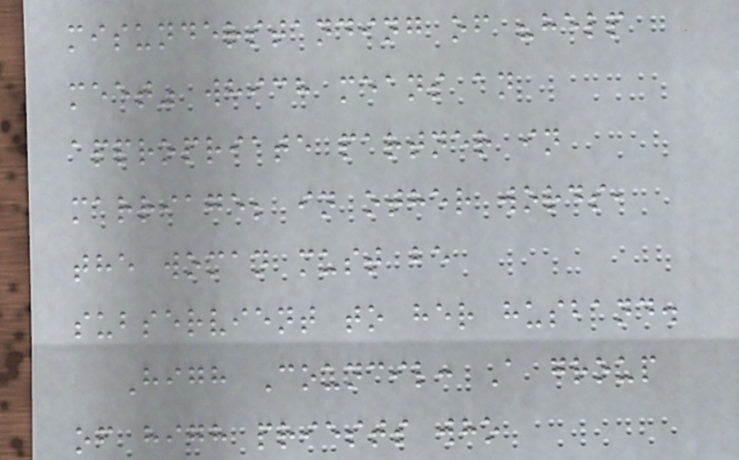misunderstanding of "help
meet" which means an
appropriate partner in
marriage; in other words,
the woman must be
subservient to her husband.
High Council: A group
of high priests who
